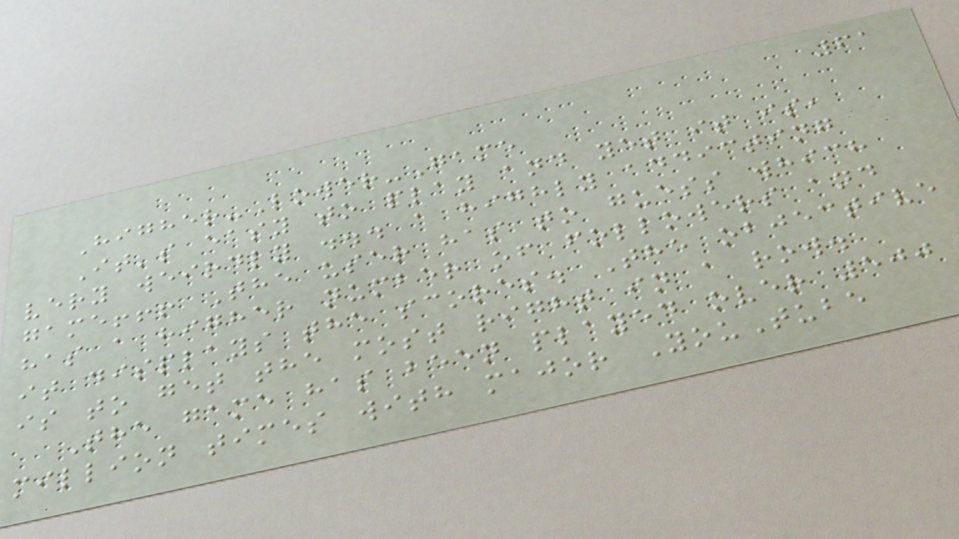61
Higher-Lower-Game
It's easy to play and yet it is,
very weirdly ... a highly addicting
game!!! The user has to guess which
has a higher number of followers and
it displays the scores. The objective
is to get the most right in a row.
The game has been played over 500
million times with major YouTube
